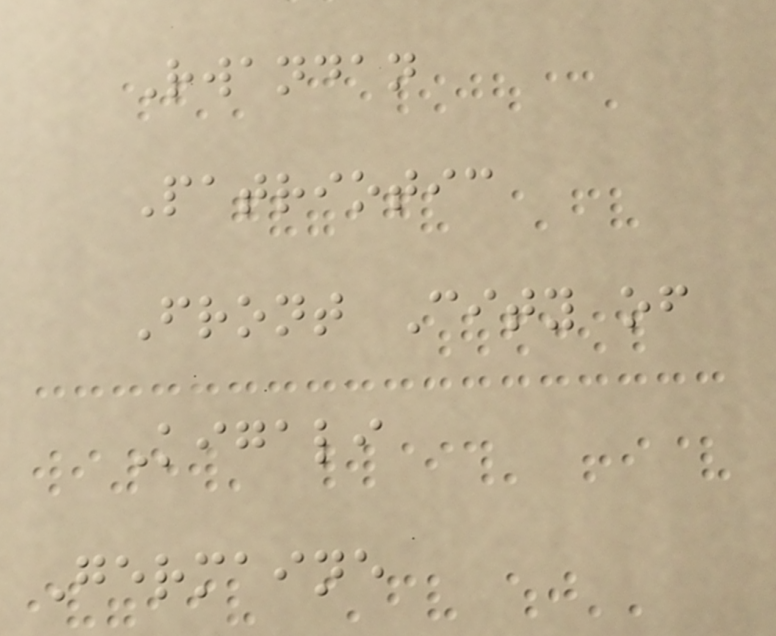Rwandan
Patriotic
Front City of
Kigali
Germaine
